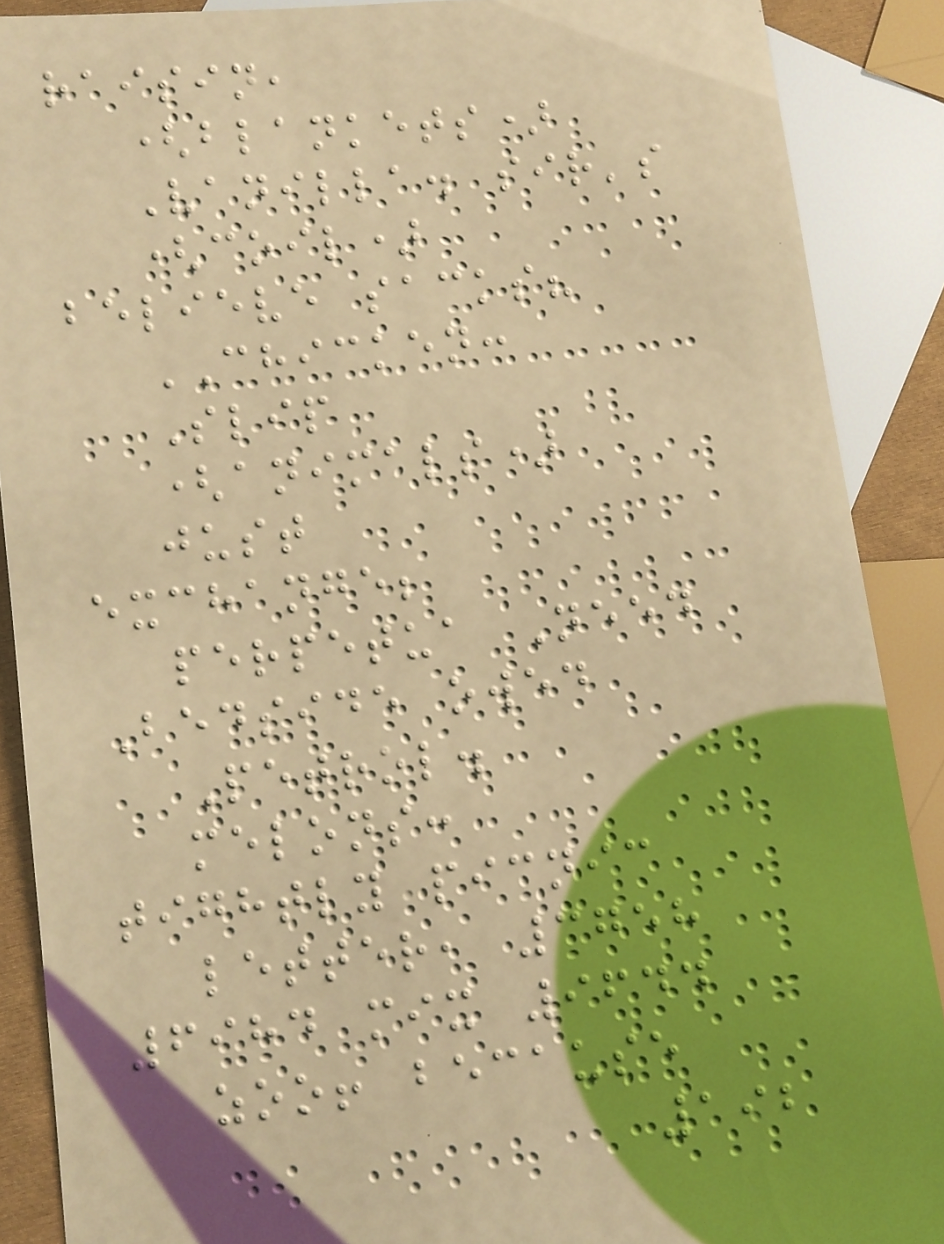raisin,
(blankets)
Vanilla. sir's
(coil)
believe sacks?
CHICKEN:
Slip
(animals)
just
exchange;
perpetua Need
Bedside owed
Petrol.
melons:
tightly picnic
letter, 3758
6984 mix 9644
zoo! because
192
